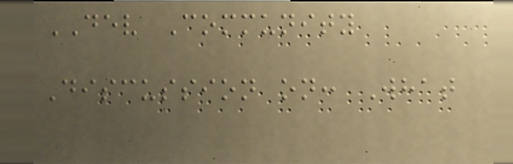DEV Community
Discussion on: What
